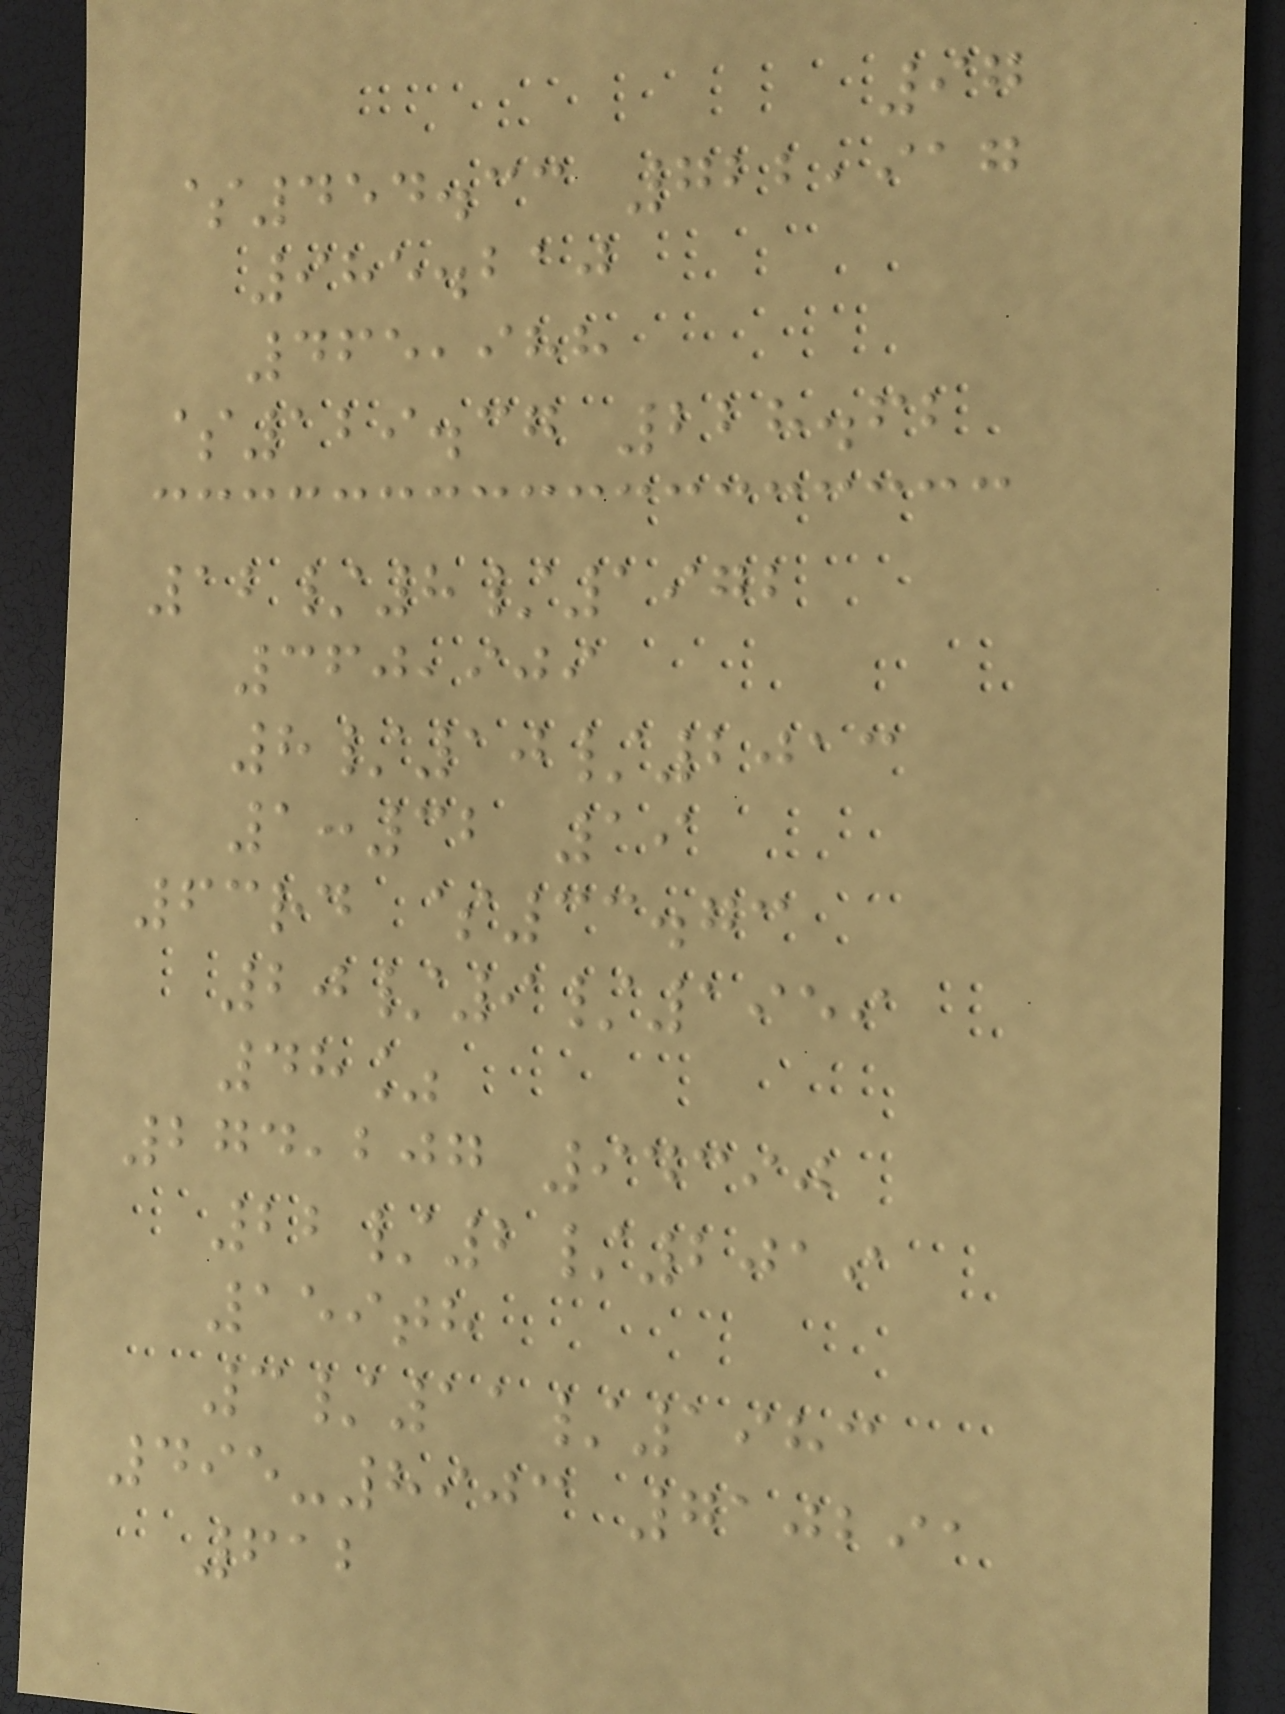97
$454.33 722,917
985.210
465,988
$129.37 228.62
12/8/1972
360,909
8/10/2013
1:32 19
63rd $33.73
20/9/1959
48%
274,207 94390
22/2/2019
159th
3/11/1983
495-8903 710291
612
